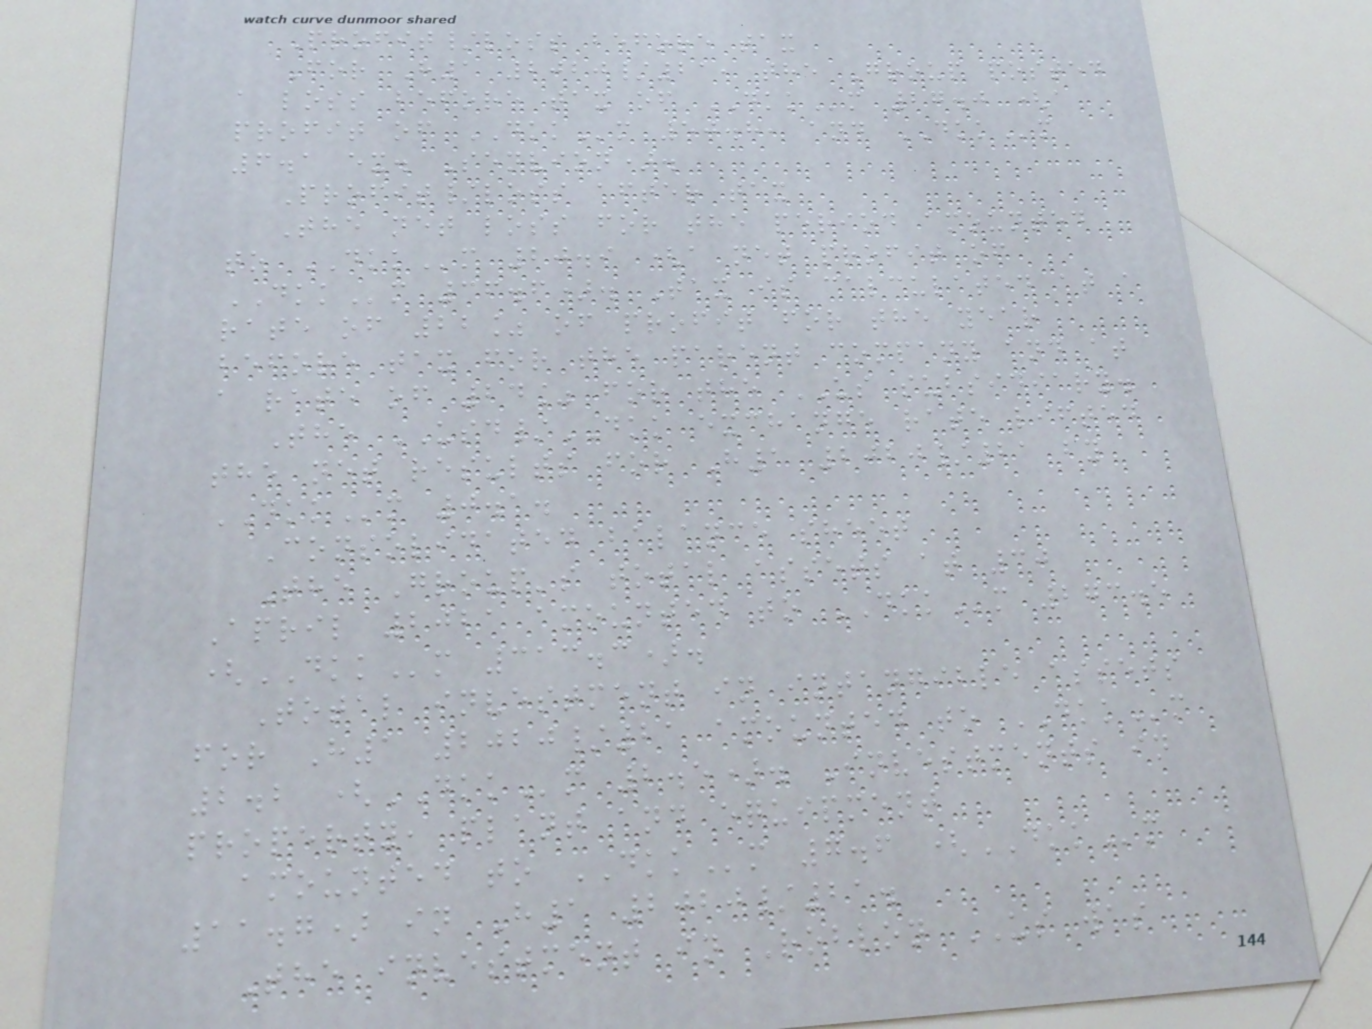Profit/loss before tax
For H1 2020/21, the Group posted
a loss before tax of DKKm 27.0 (a
profit of DKKm 50.8, and DKKm
6.1 ex. Senvion).
Profit/loss after tax
The net loss for the period amounted
to DKKm 20.9 (a net profit of
DKKm 36.6). Tax is calculated at a
rate of 22% of profit for the year
before tax for the parent company and at
a rate of 24% for the US subsidiary.
The USD/DKK exchange rate lifted
the net results for H1 2020/21 by
DKKm 0.1.
Consolidated balance sheet
The Group's total assets at 30
April 2021 amounted to DKKm 273.5
(DKKm 313.3).
Total investment in intangible assets
for H1 2020/21 amounted to DKKm
2.2 (DKKm 2.5). Investments in
property, plant and equipment
amounted to DKKm 7.6 (DKKm
11.7) in H1 2020/21.
The investment in Roblon US was
